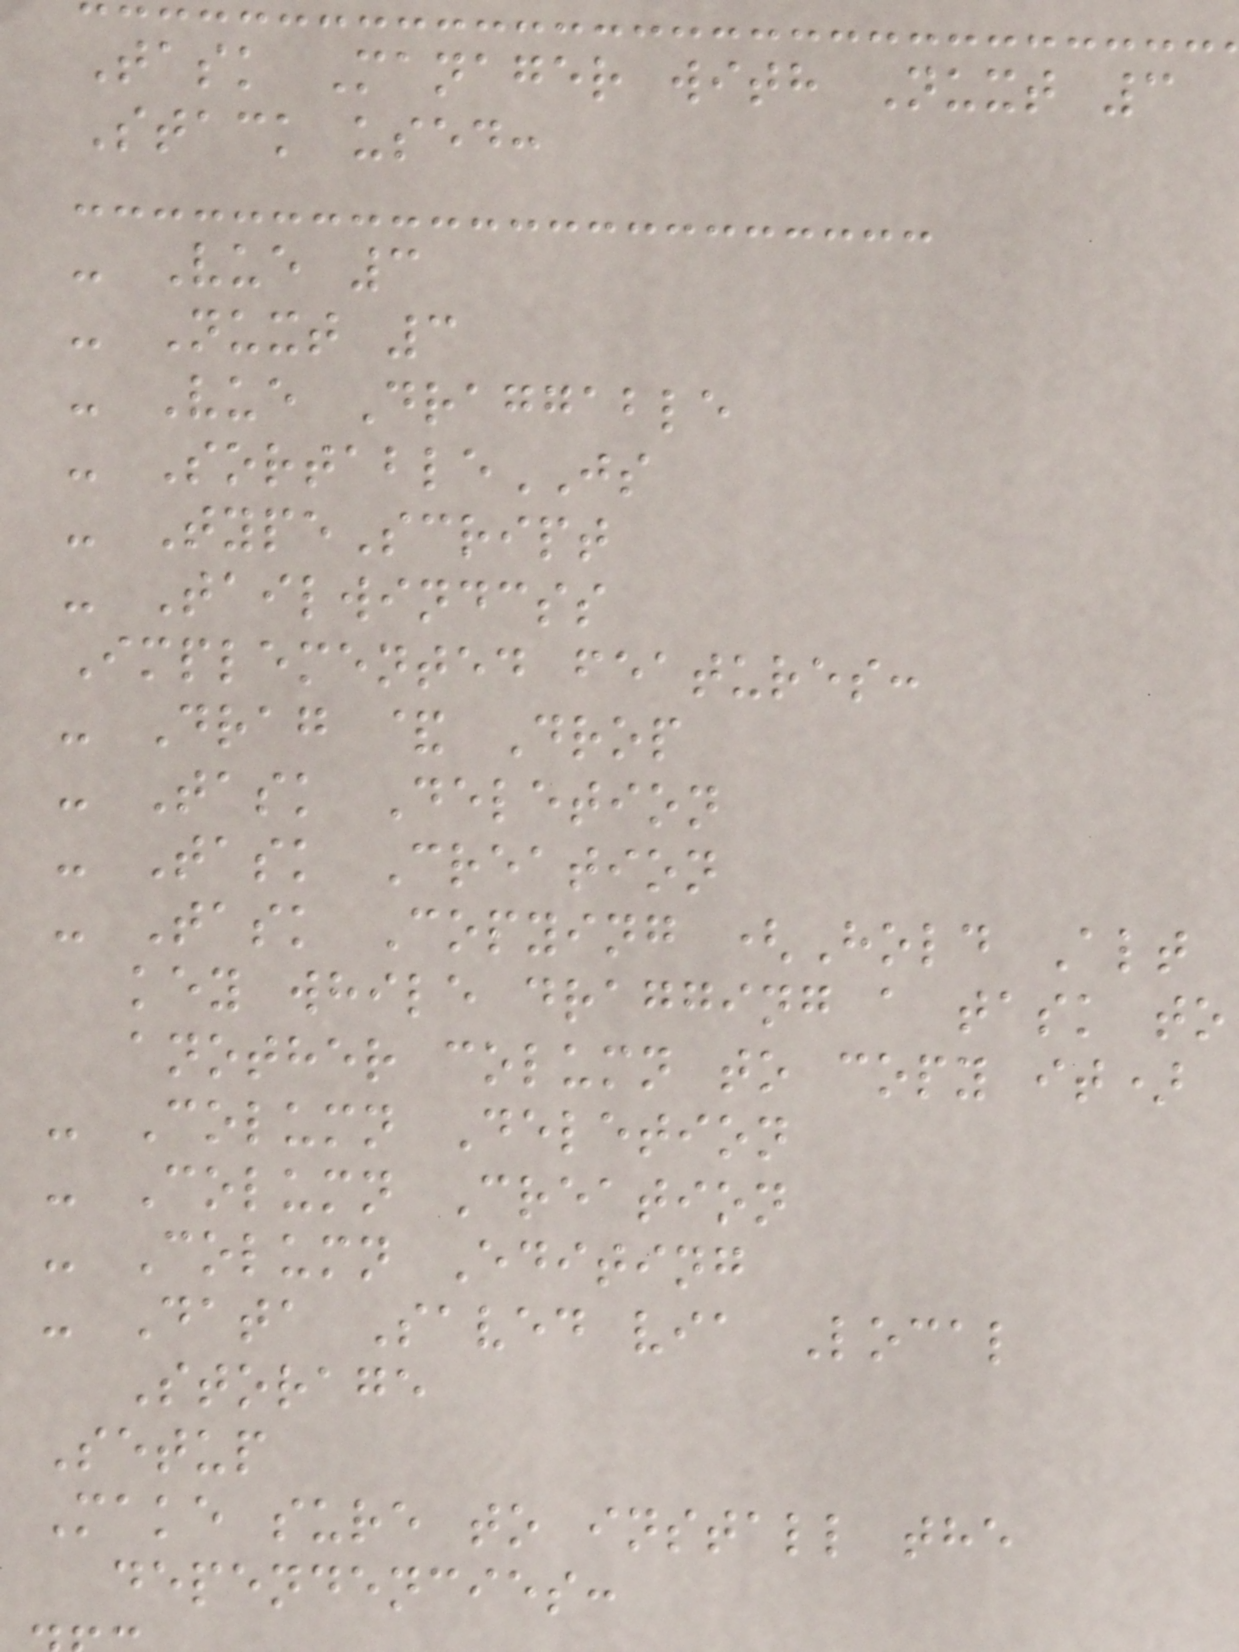Task Manager with Nuxt 3
Stack used:
- Vue 3
- Nuxt 3
- Vue Draggable
- SortableJS
- TypeScript
- Tailwindcss
Implemented features:
- Drag & Drop
- Task Deletion
- Task Creation
- Task Copying (Hold Alt
key while dragging a task to
another column to copy it)
- Column Deletion
- Column Creation
- Column Editing
- Data Saved via Local
Storage
Setup
Make sure to install the
dependencies:
